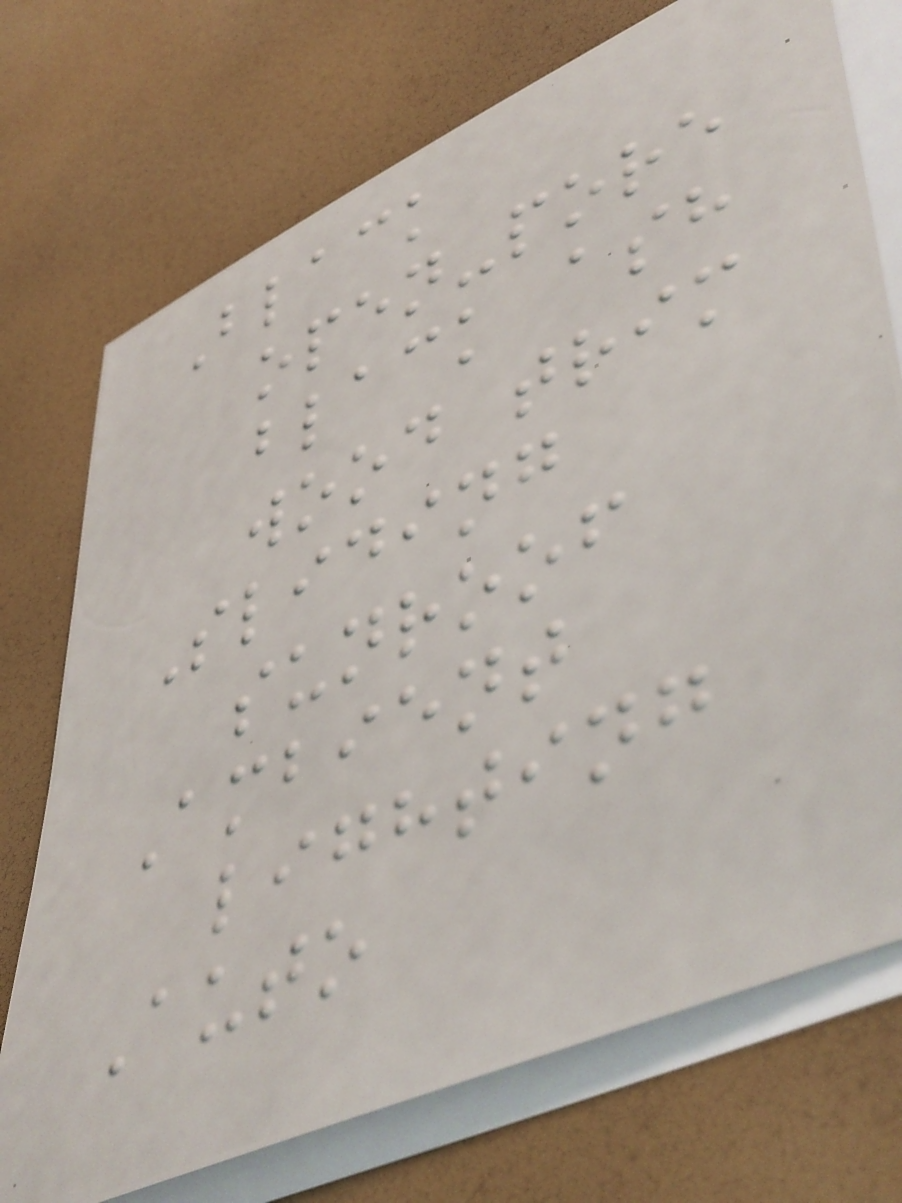Black
open-pore
black ash
wood trim
Sliding
sunroof
Ambient
lighting
Auto
